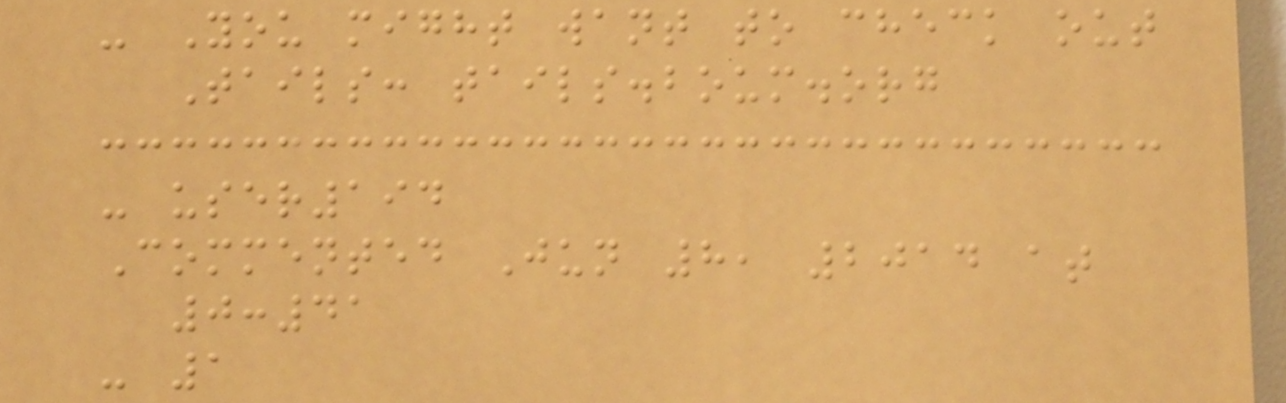- You might want to check out
Tails: tails.boum.org
- user194
Commented Jun 8, 2014 at
0:41
- 1
